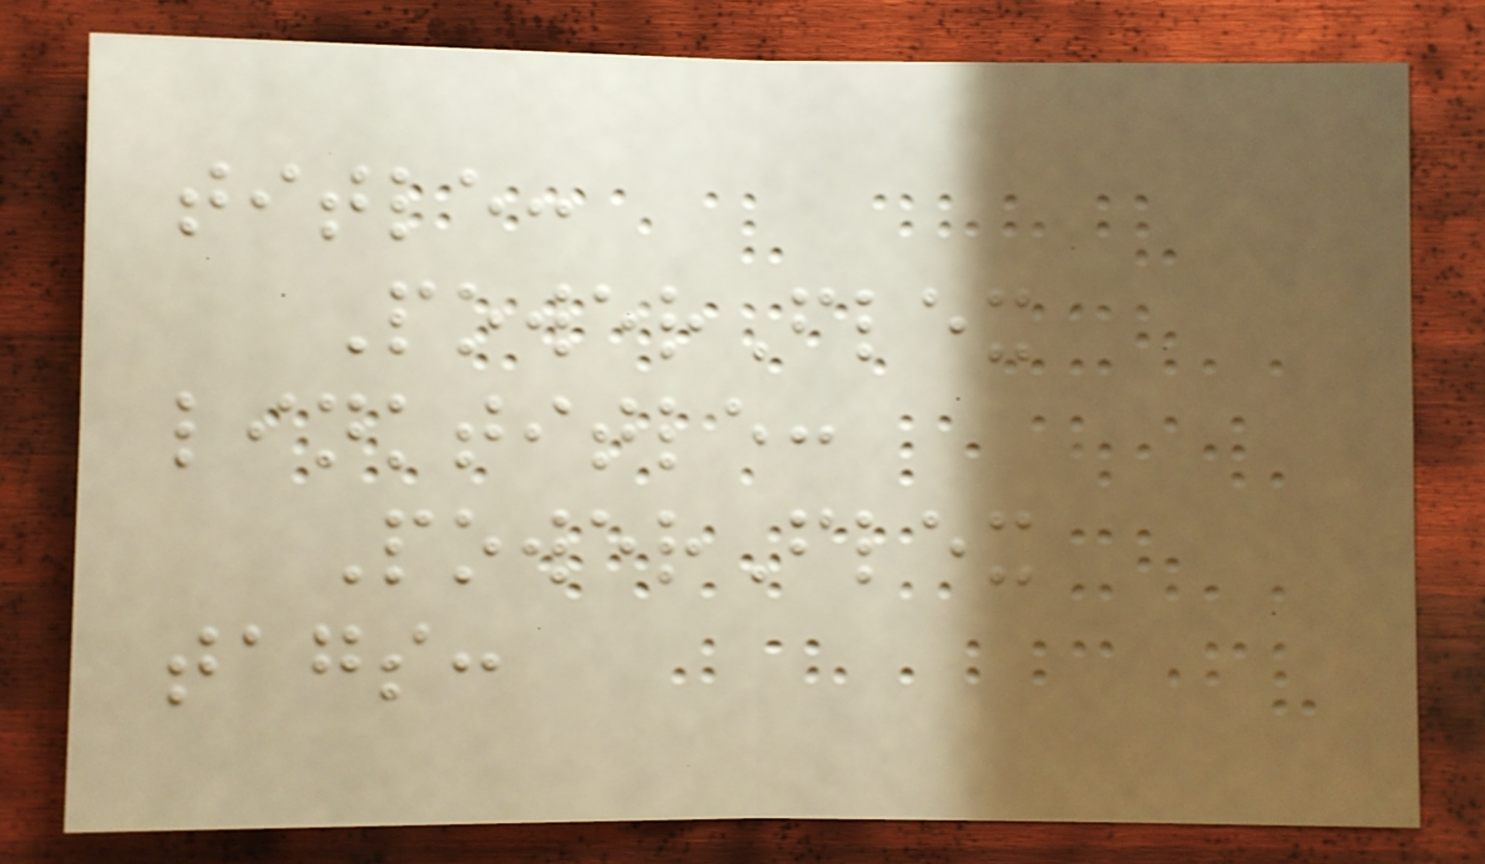title:
PowerFlex
linktitle:
PowerFlex
tags:
